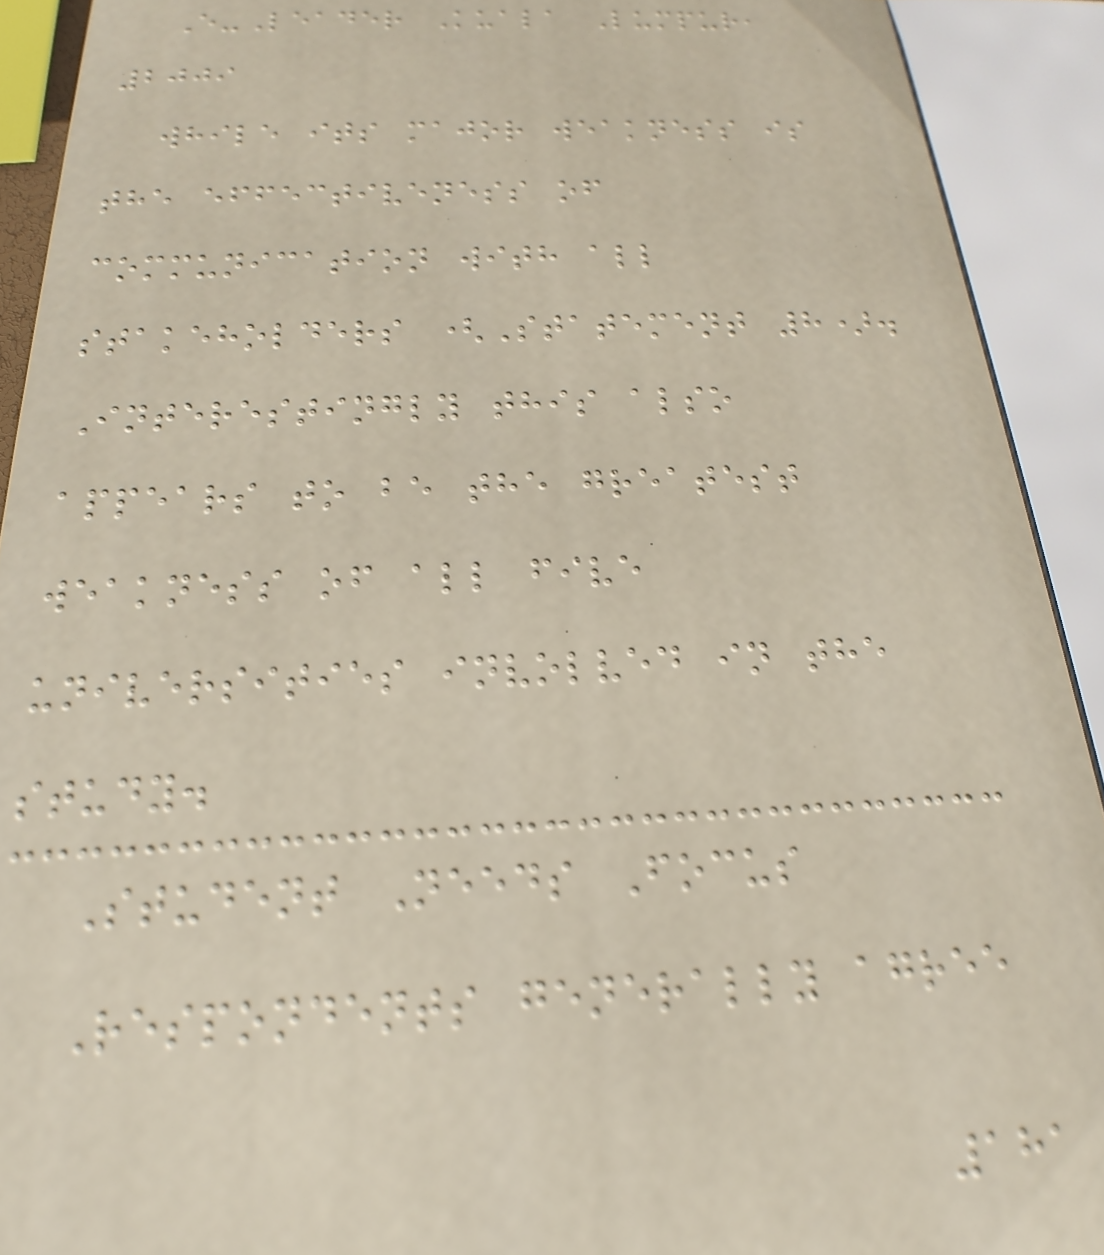E-Leader Kuala Lumpur,
2009
while its major weakness is
the effectiveness of
communication with all
stakeholders (Statement 8).
Interestingly this also
appears to be the greatest
weakness of all five
universities involved in the
study.
Student Needs Focus
Respondents generally agree
181
